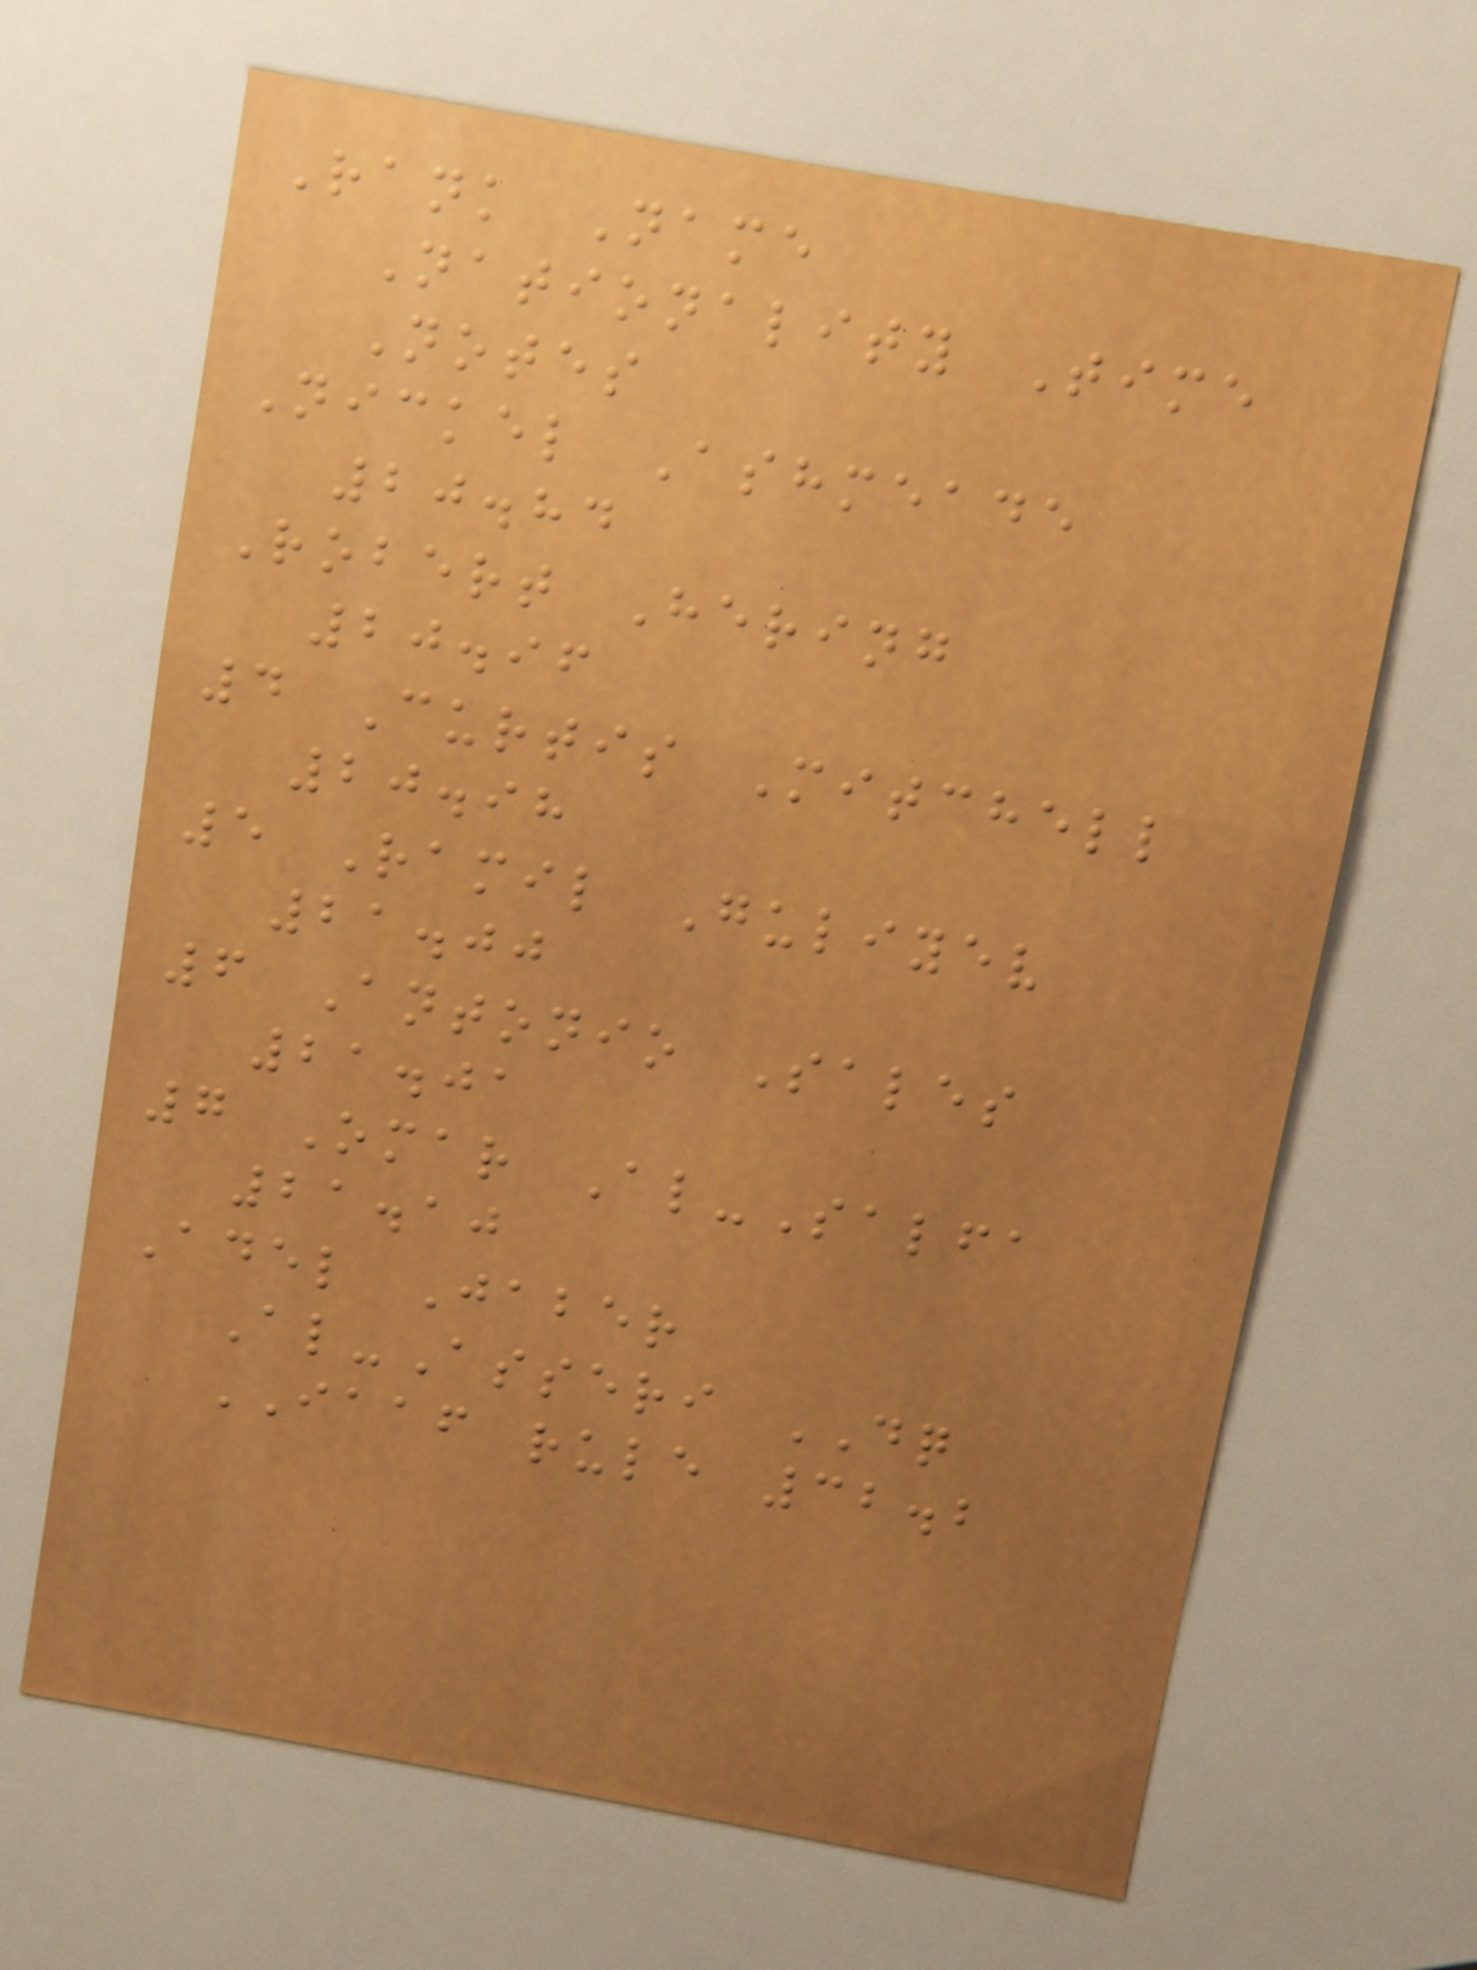Rank Name
Nationality Time
Notes
Nickel Ashmeade
20.84
Robert Hering
20.96
4 Curtis Mitchell
20.98
5 Ramil Guliyev
21.00
6 Antonio Sales
21.01
7 Omar Al-Salfa
21.10
Adel Jaber
Al-Asseri DQ
IAAF rule 32.2
